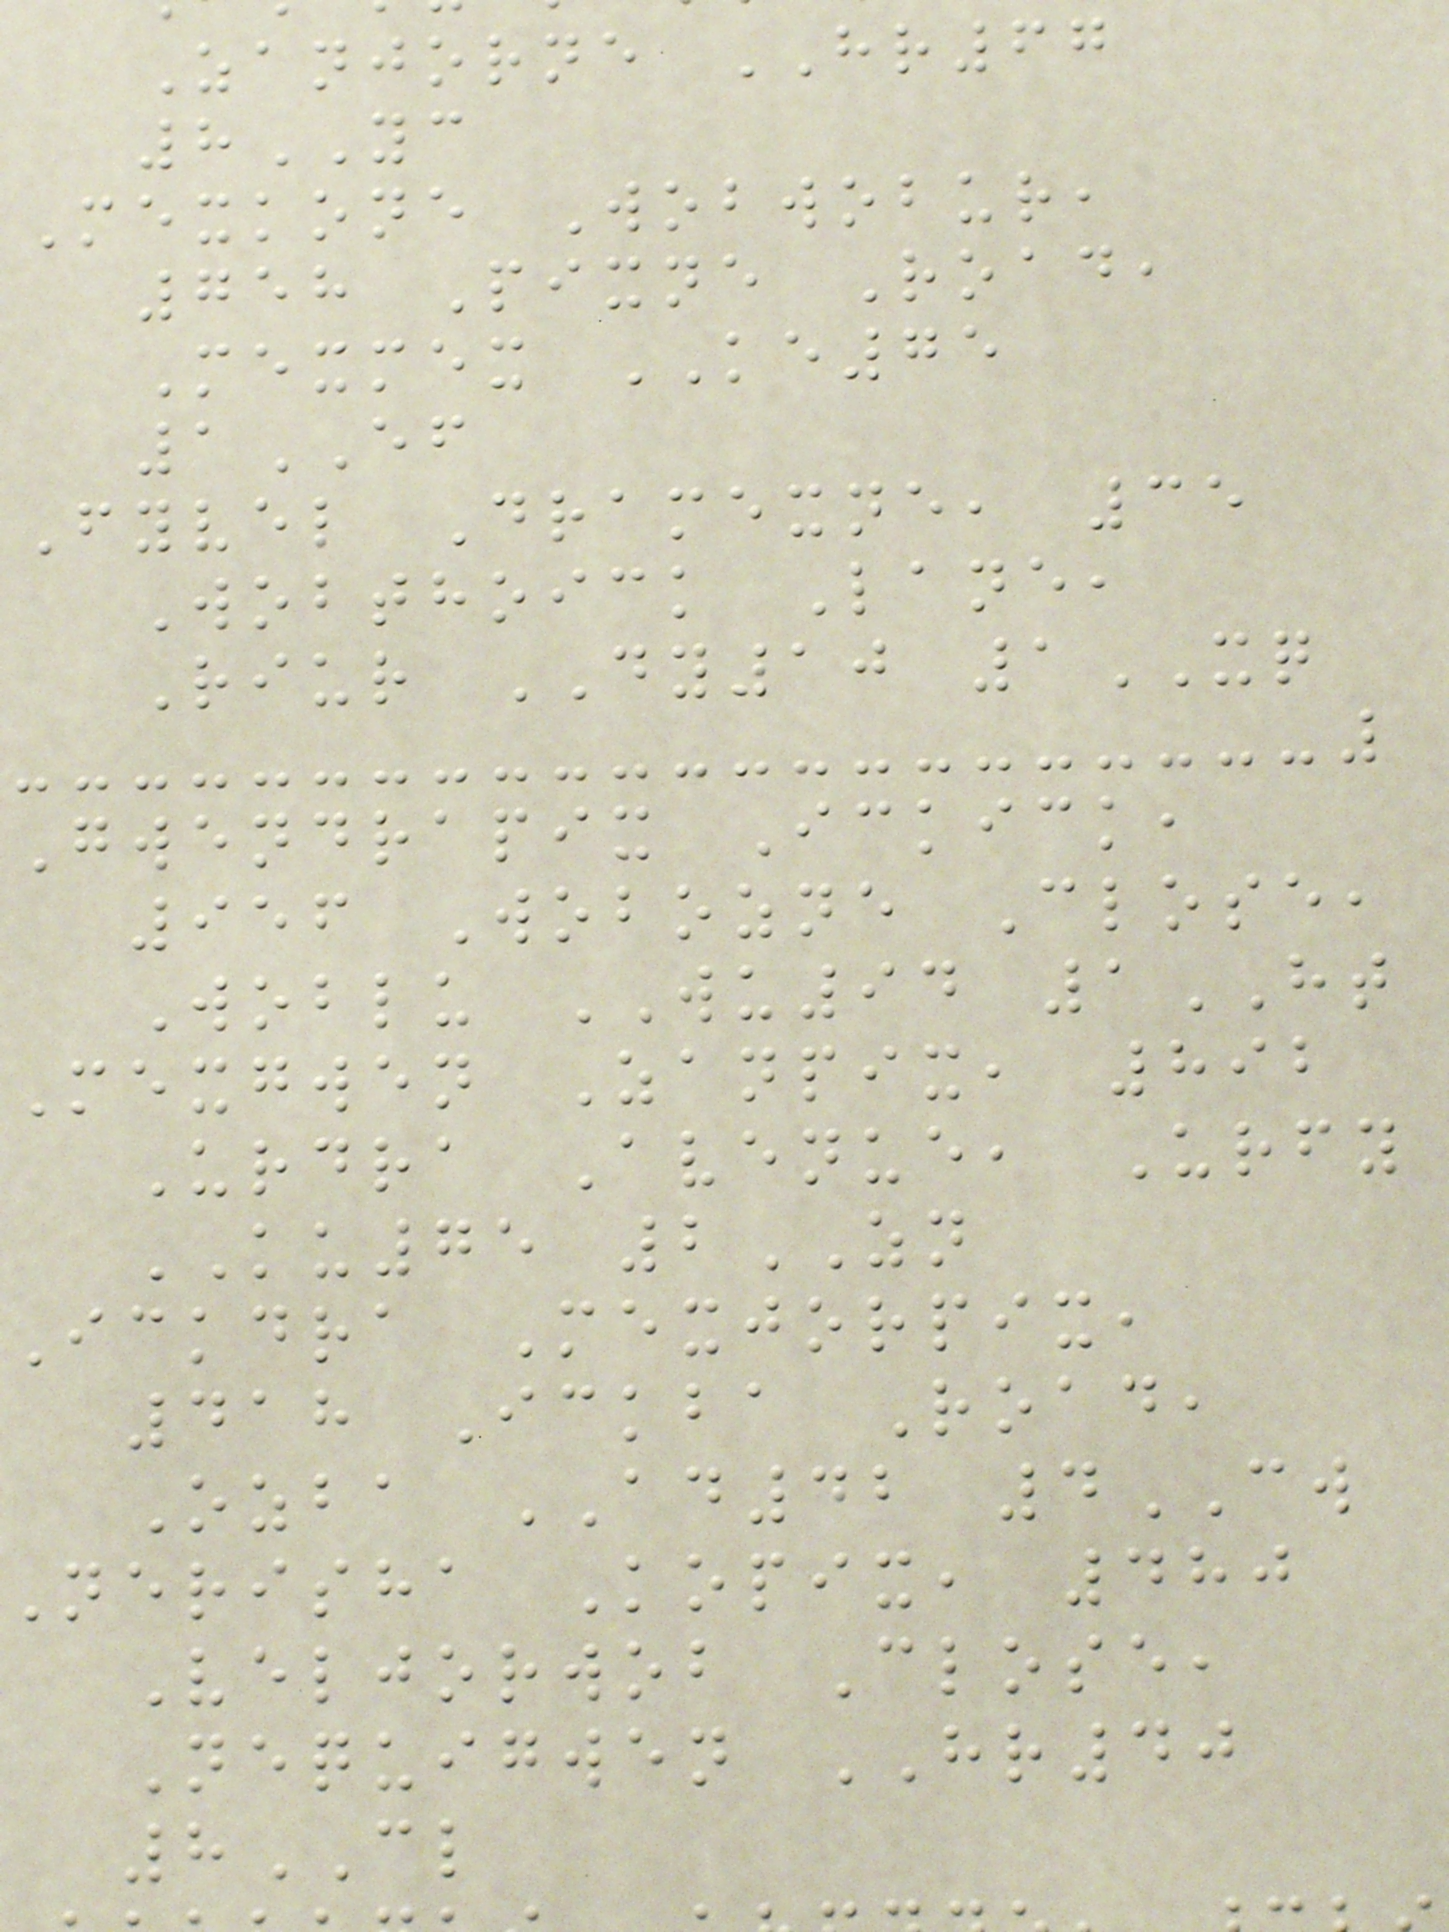Zanjorne HR67
8YC
Mexkone Wobwobur,
758 Pixne Road,
Mexmex KE75
1EF
Fyvel Dramexne, 35
Wobthoick Lane,
Riur DY10 1XQ
Gwendrapix Ickick,
956 Wobozne Close,
Woblu WU94 1HT
Mexgwen Zanpix, 892
Urdra Avenue, Urfy
KU75 2ZN
Ickdra Mexjorpix,
418 Ickba Road,
Ozba AD42 4CW
Nerisha Kopix, 480
Veljorwob Close,
Nequigwen HR40
8CL
